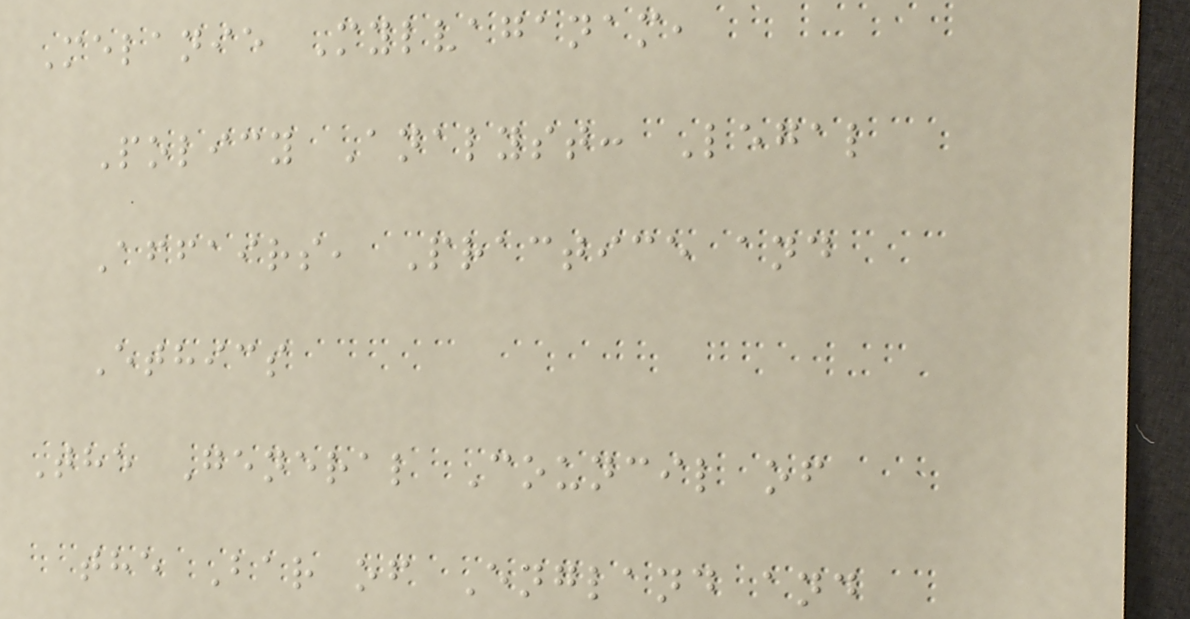Melanie Mylvaganam,
Policy Analyst: Legal
Affairs, Practice and
Ethics
The General Council of
the Bar of England and
